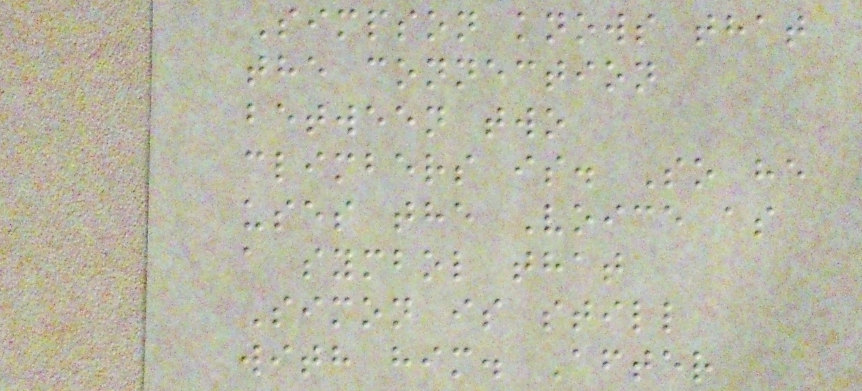Simpson knows that
the connection
between two
climbers is. So he
uses the Voice as
a symbol that
Simon is still
with him. After
